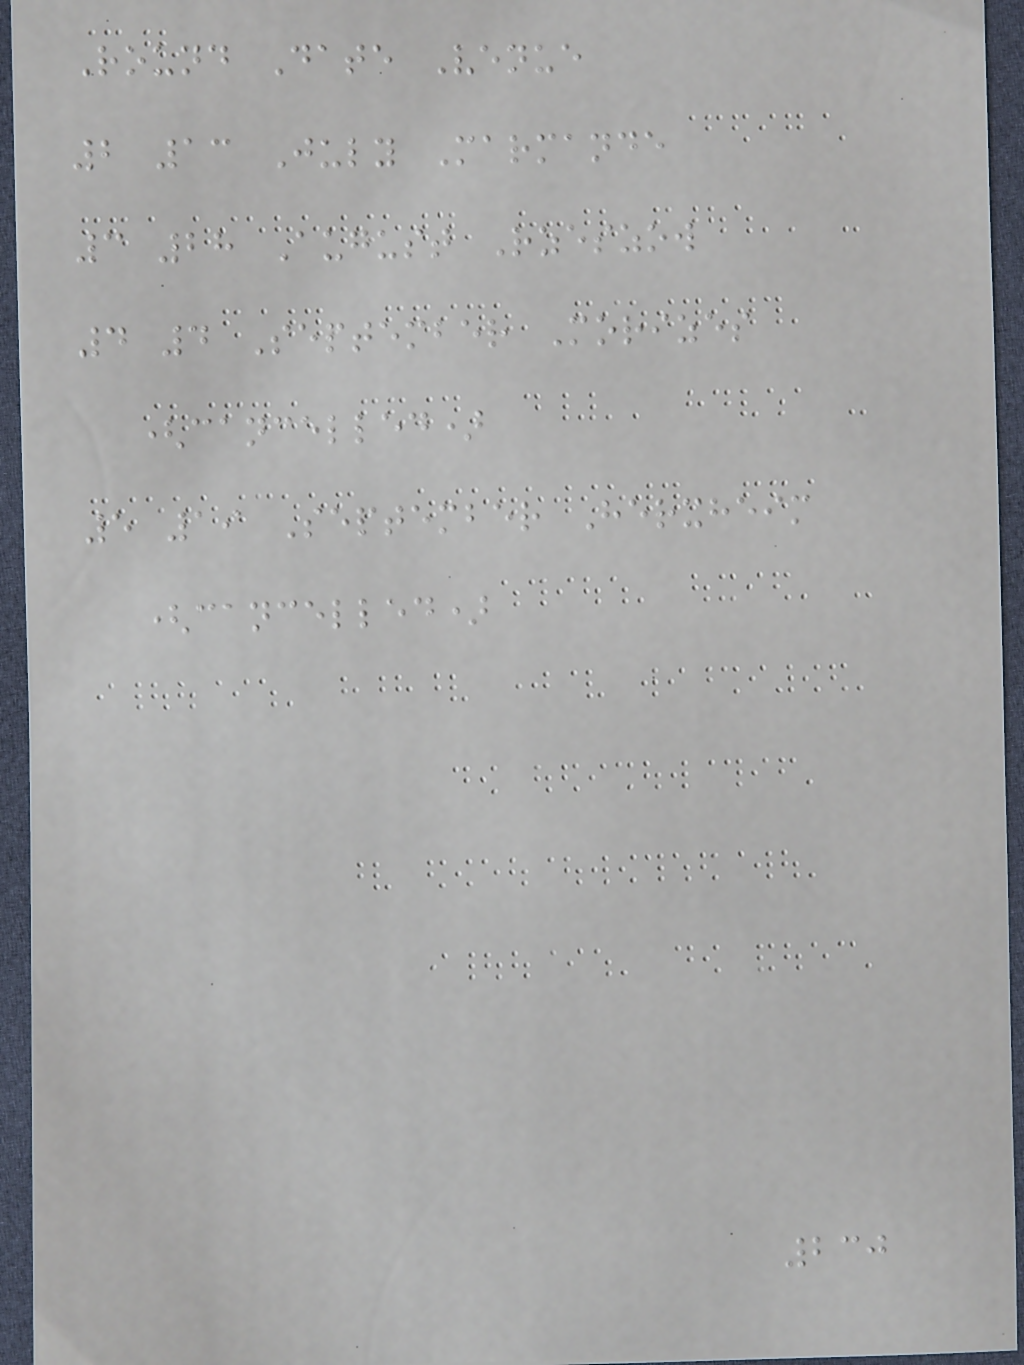Round Date Venue
2 13 July Marmande
3 28 August Rzeszow
4 4 September Morizes
(cancelled)
5 19 September Herxheim
(cancelled)
230
